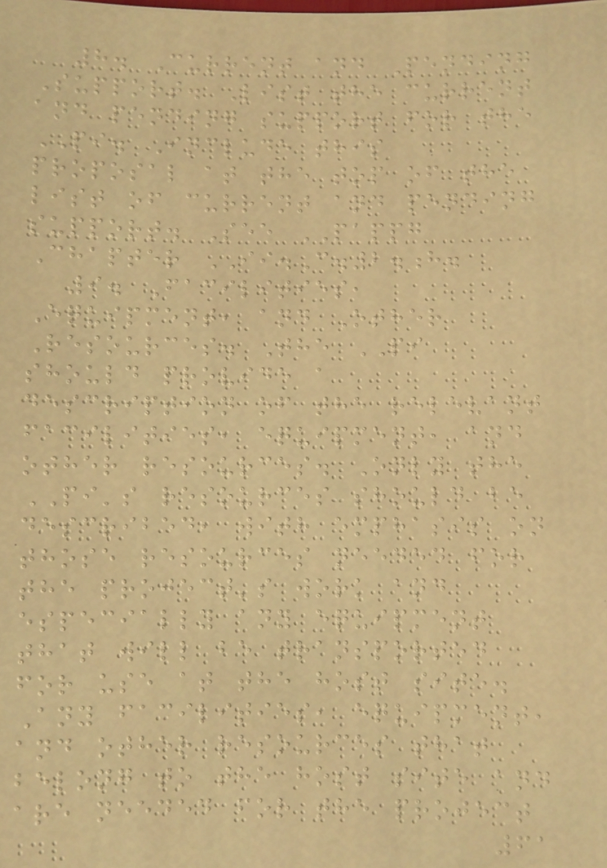8. Current and Pending
Support. List the current
and pending support for the
PI. Include this
proposal at the top of the
list of current and pending
support. See PAPPG
Chapter II.C.2.h.
9. Facilities,
Equipment, and Other
Resources. The PI
should provide a
description of the relevant
facilities, equipment, and
other resources. Only the
PI's resources should be
described, with emphasis on
those resources needed for
the project's work and
especially any equipment
that will be transported
for use at the host site.
Any facilities, equipment,
and other resources that
belong to the host site and
are needed for the project
61
